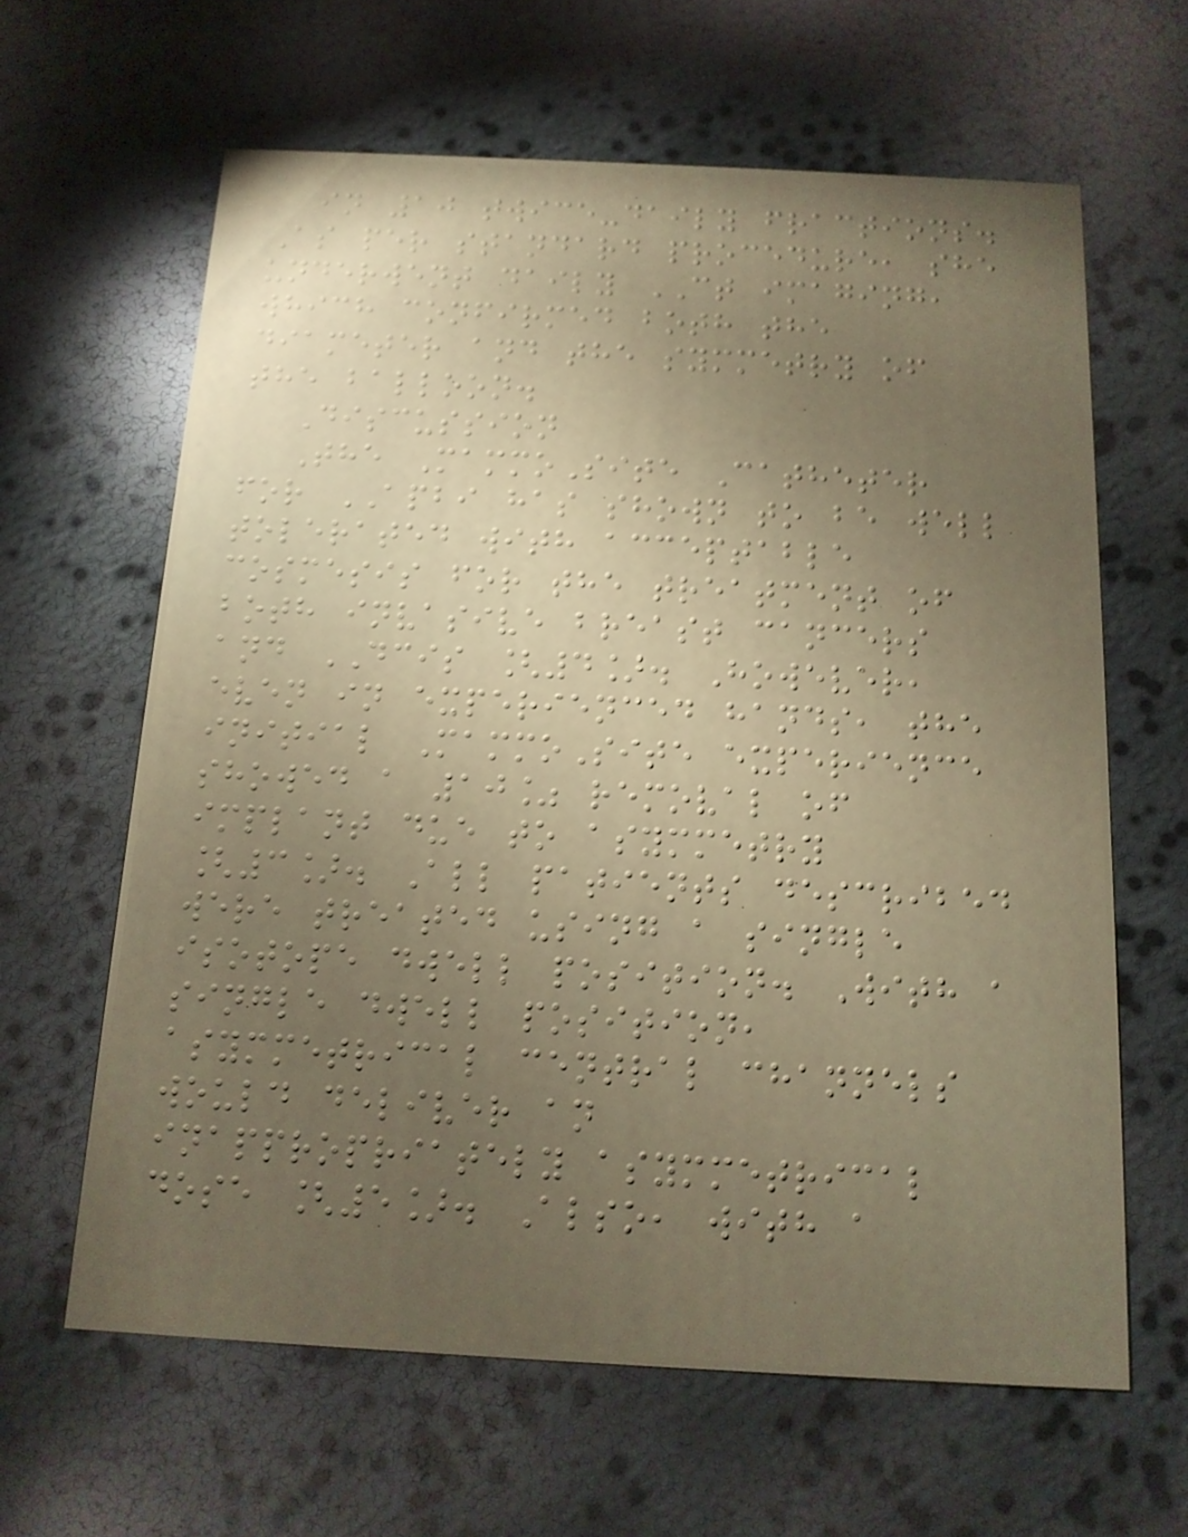in 10 twice-daily fractions.
As per standard procedure, she
underwent daily CT imaging,
which confirmed both the
diameter and the symmetry of
the balloon.
Discussion
The MammoSite Catheter
for APBI has shown to be well
tolerated with acceptable
cosmesis for the treatment of
both invasive breast cancers
and DCIS [4]. However,
even in experienced hands, the
initial MammoSite experience
showed a 10% removal of
implant due to asymmetry
[3]. All patients described
were treated using a single
isotope dwell position. With a
single dwell position,
asymmetrical central channels
would deliver an
inappropriately asymmetrical
dose [5]. Also, with a
